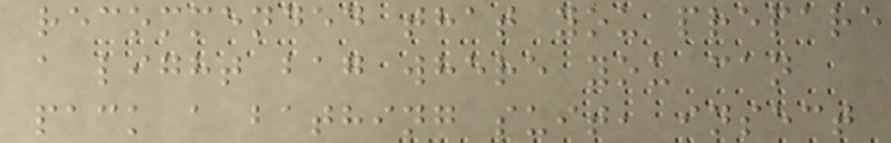recommended that you prepare
a light bag where you can
pack a bathing suit, insect
